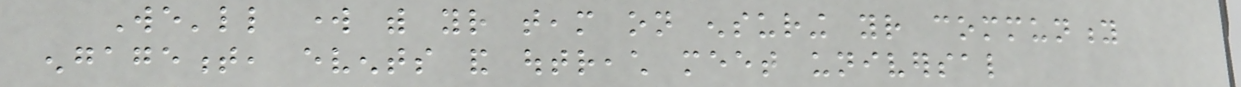We'll work with your team on ensuring your community
engagement, events and outreach meet universal
